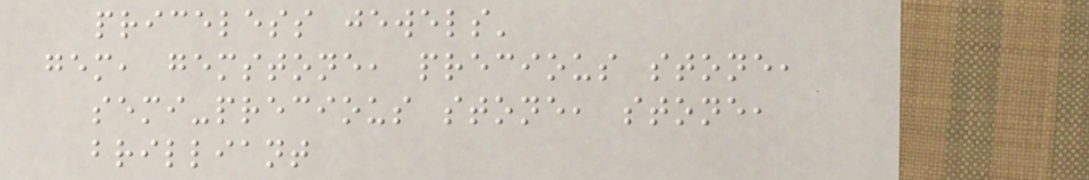priceless jewels'
gem, gemstone, precious stone,
semi-precious stone, stone,
brilliant
